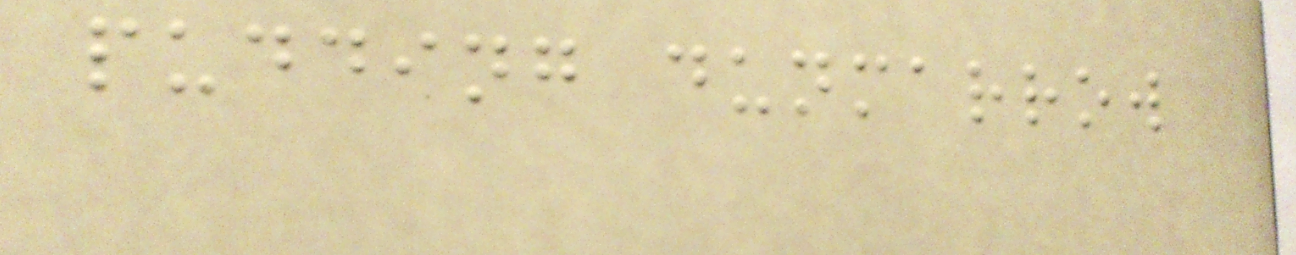pudding dunmarrow
